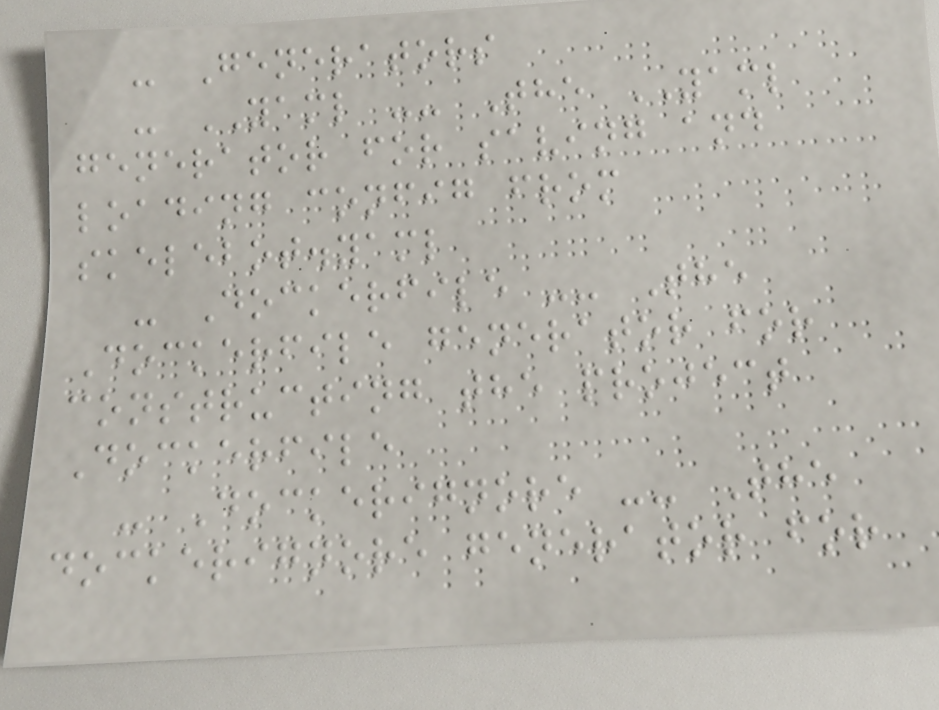- Generators
- YAML -- The YAML
generator for saving and
loading config from
skelebot.yaml
- Dockerfile -- The
Dockerfile generator for
constructing the project
Dockerfile
- Dockerignore -- The
dockerignore generator for
